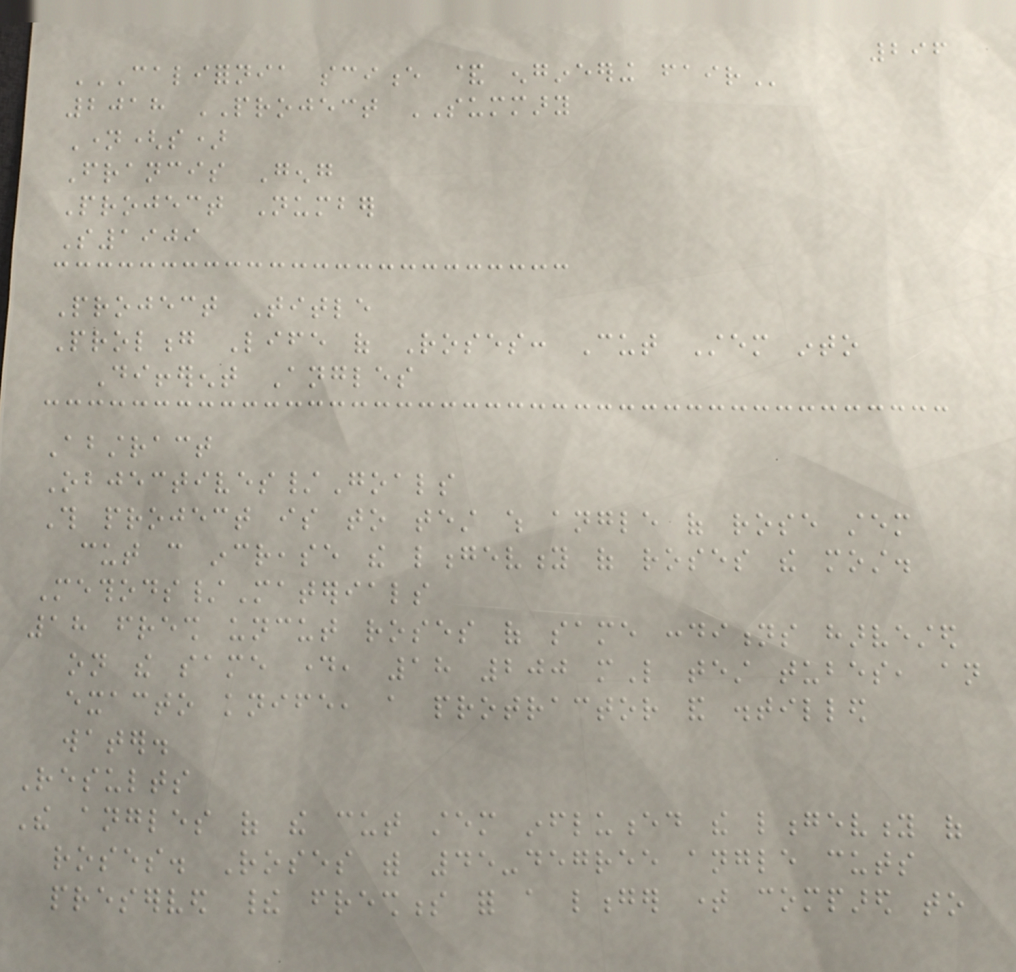296
CALIFORNIA SCIENCE & ENGINEERING FAIR
2018 PROJECT SUMMARY
Name(s)
Francis Geng
Project Number
S1909
Project Title
Prolong Life of Roses: Cut Stem into
Different Angles
Abstract
Objectives/Goals
This project is to test which angle of rose stem
cut can increase the longevity of roses the most.
Methods/Materials
18 fresh uncut roses of same conditions harvested
on the same day, 18 200 mL test tubes, an
exacto knife, a protractor and distilled
water.
Results
The angles of the cut stem influenced the longevity of
roses. Roses with 45-degree angle cuts
preserved their freshness for a longer time compared to
